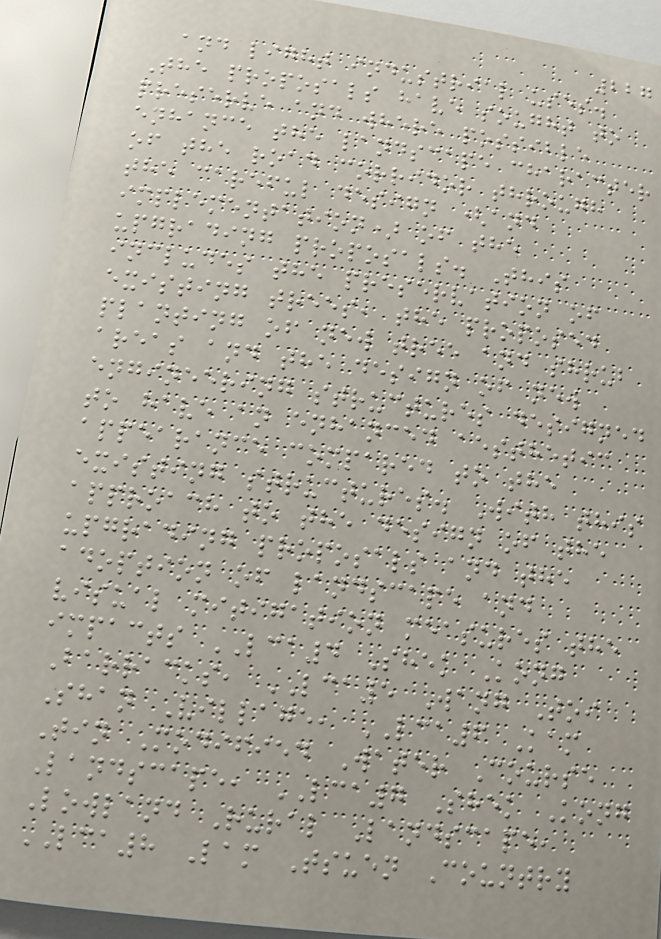227
and light industrial uses.
The proposals have sought to
preserve and where possible
enhance the landscape character
of the road corridor through
the careful design (and
implementation) of the
upgrading proposals. This
includes the preservation of
existing trees, the proposed
planting of new tree and shrub
areas and the design of new
engineering structures designed
to have an enhanced aesthetic
appearance compared to the
existing structures. With this
approach to the design of the
upgrading proposals and the
adoption of landscape and
visual mitigation measures the
impacts LCA4 Shek Kong
Barracks, LCA5 Wang Toi
Shan Village, LCA6 Kam
Tin Modified Water Course
Landscape, LCA7 Shek Kong
Lowland Rural Landscape,
LCA8 Lam Tsuen Country
